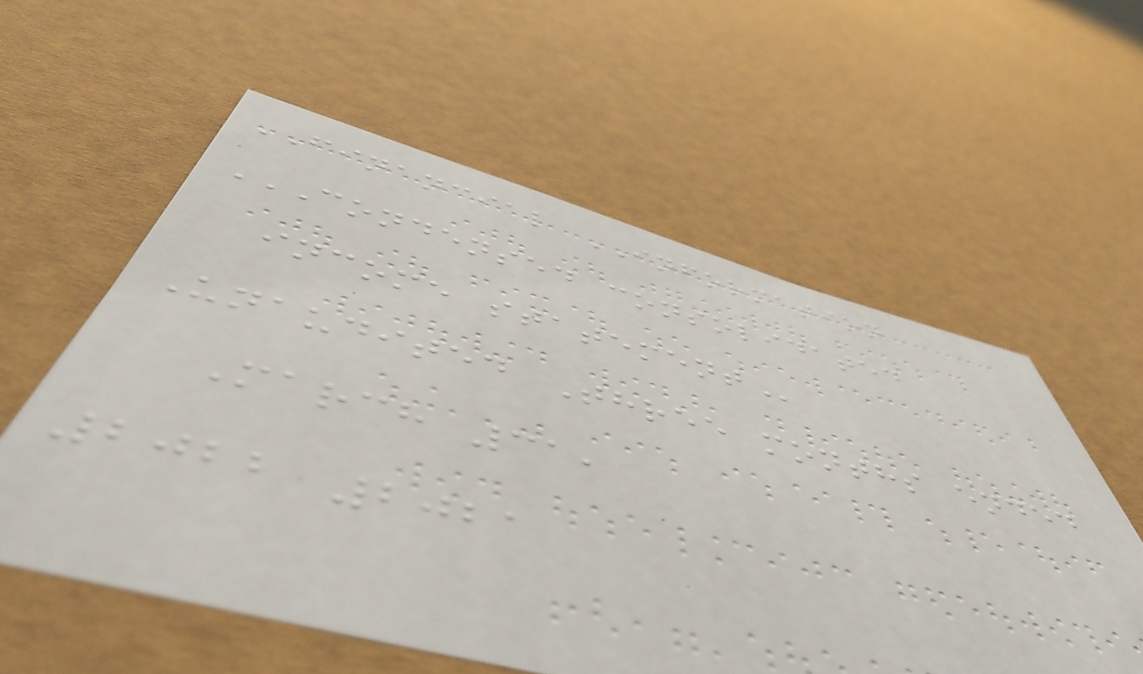FINANCIAL INFORMATION
CONDENSED CONSOLIDATED
INCOME STATEMENT
Unaudited Three months ended
March 31,
2022 2021
